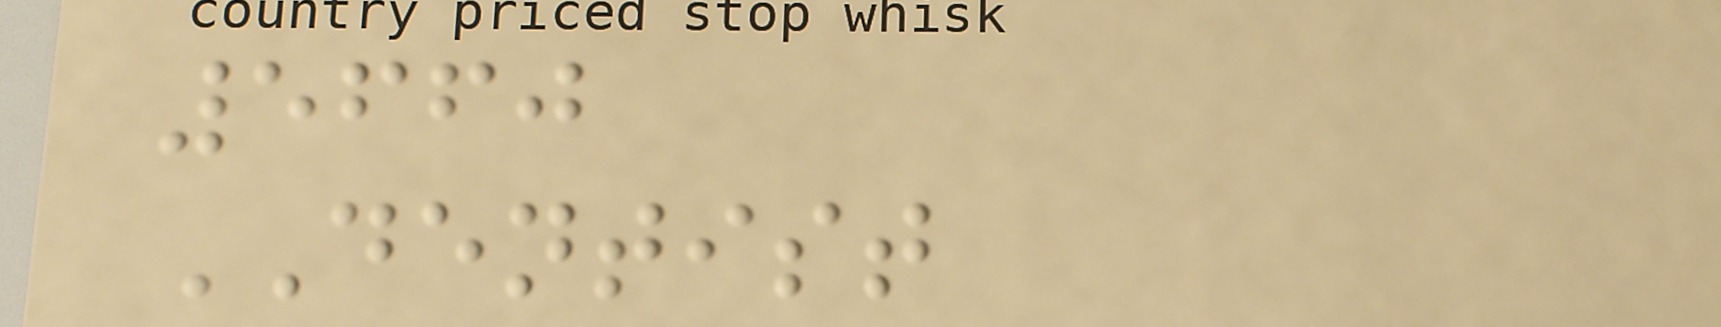5660
DENTIST
